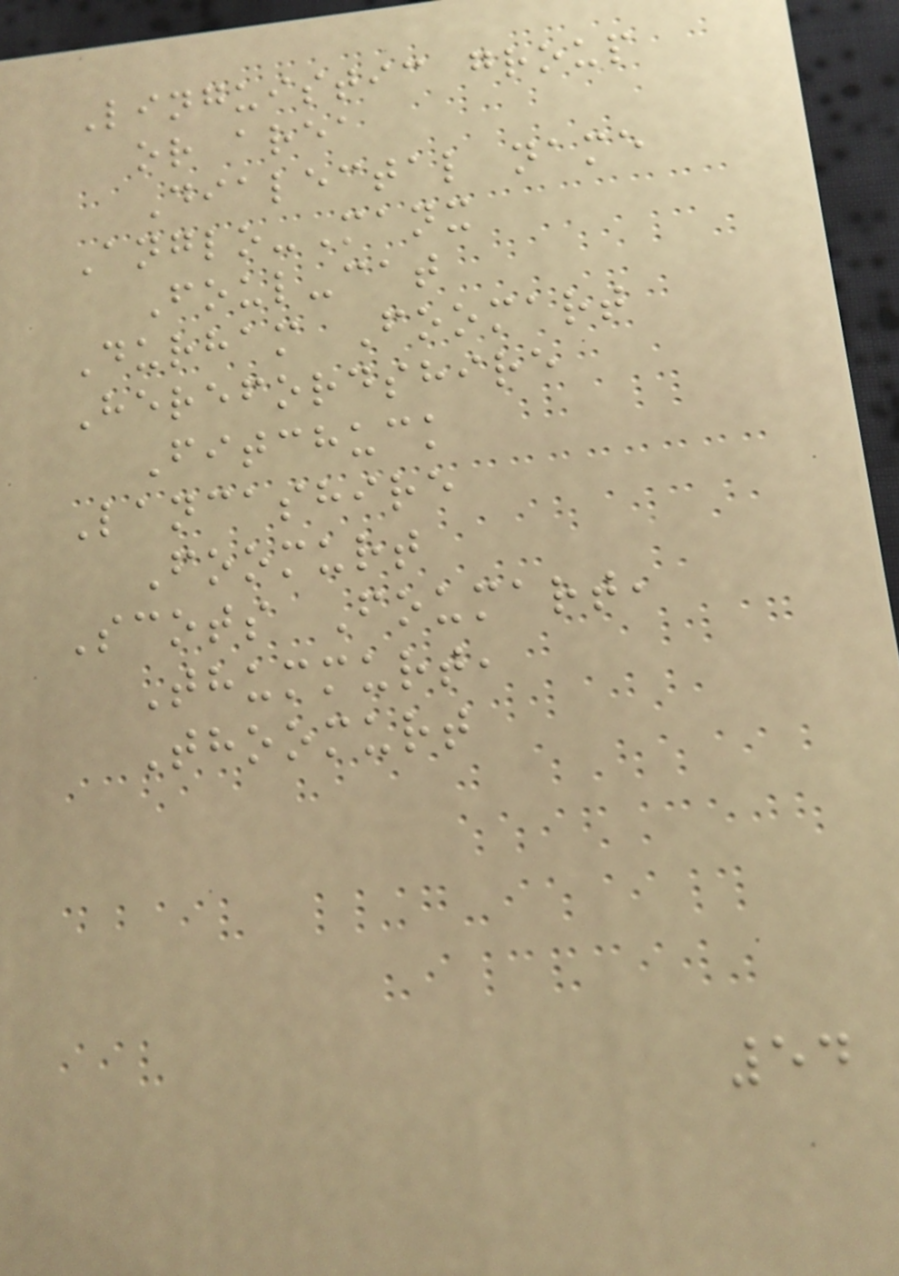Linguistic group
or area
Dialectal name
Anglo-Manx
Foul-cat
Durham Foomart
Herefordshire
Fitchuck
Lancashire
Foomurt
Scots Foumart,
Thummurt,
Thoomurt
54
